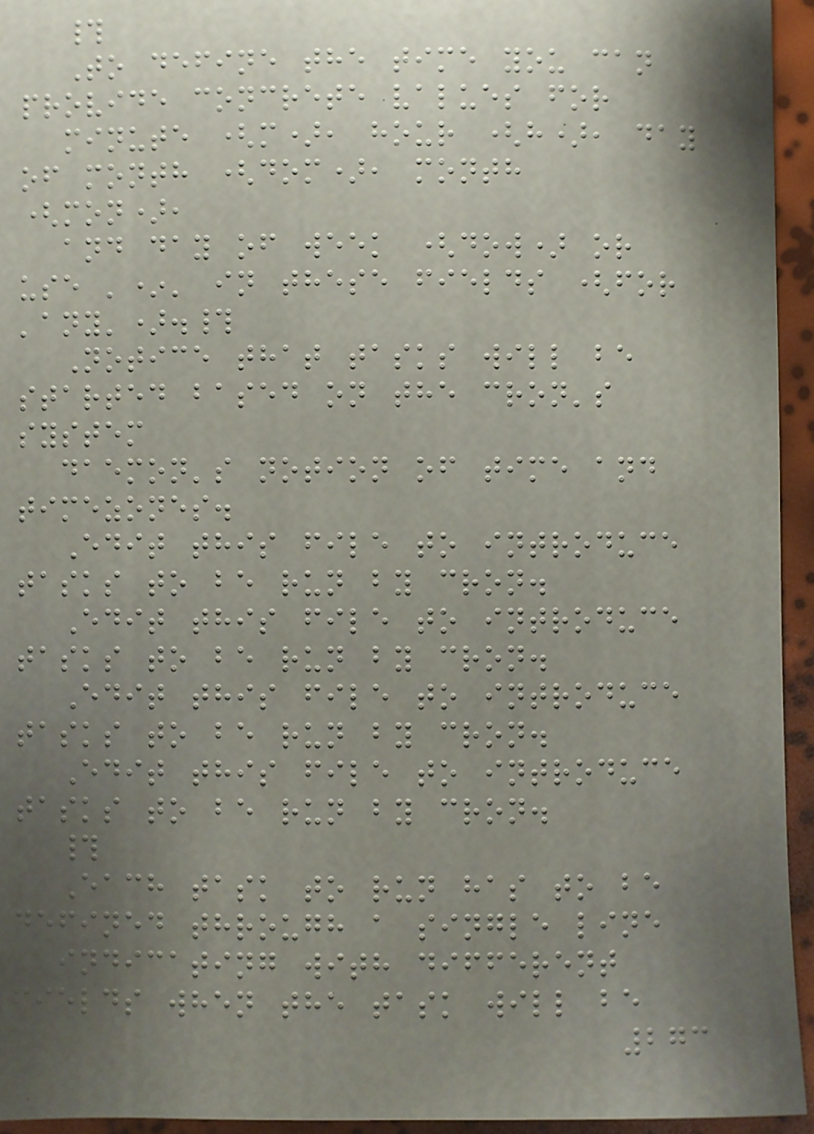#
To define the time you can
provide concrete values for
minute (m), hour (h), day
of month (dom), month
(mon),
and day of week (dow) or
use '*' in these fields (for
'any').#
Notice that tasks will be
started based on the cron's
system
daemon's notion of time and
timezones.
Edit this file to introduce
tasks to be run by cron.
Edit this file to introduce
tasks to be run by cron.
Edit this file to introduce
tasks to be run by cron.
Edit this file to introduce
tasks to be run by cron.
#
Each task to run has to be
defined through a single line
indicating with different
fields when the task will be
273
